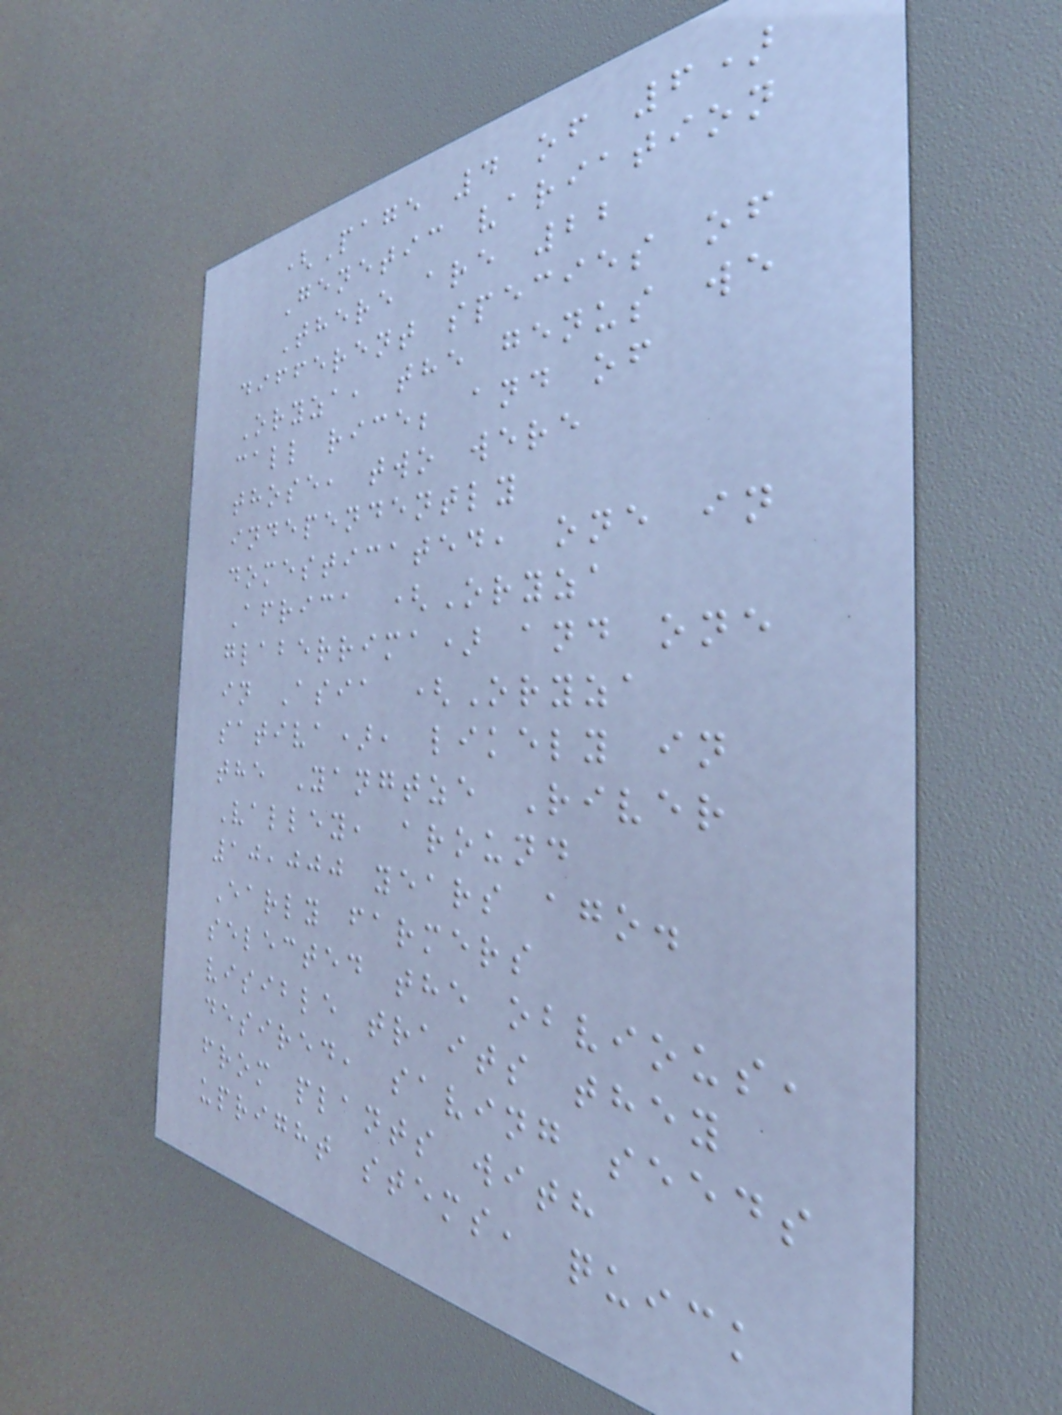(Page 4 of 6)
Genetic variation
There are 22
different species of
Oryza, the genus we
call rice; and of
those, two were
independently
domesticated, one in
Africa (Oryza
glaberrima) and one
in Asia (Oryza
sativa), likely in
the Yangtze River
Valley, around
10,000 years ago.
Early farmers
selected the obvious,
visible traits they
desired, saving seeds
from plants with
upright stems, quick
